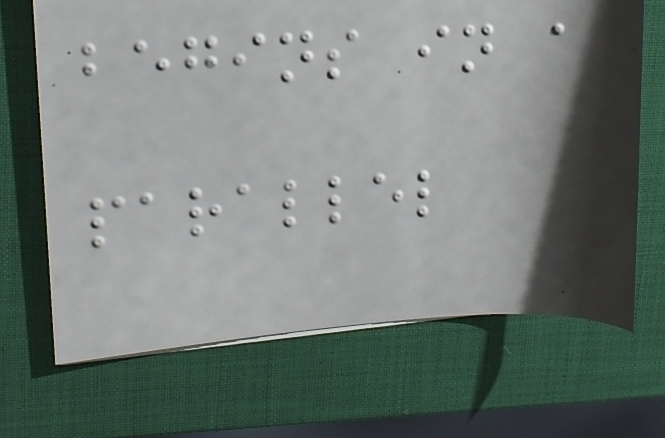begins in a
parallel
